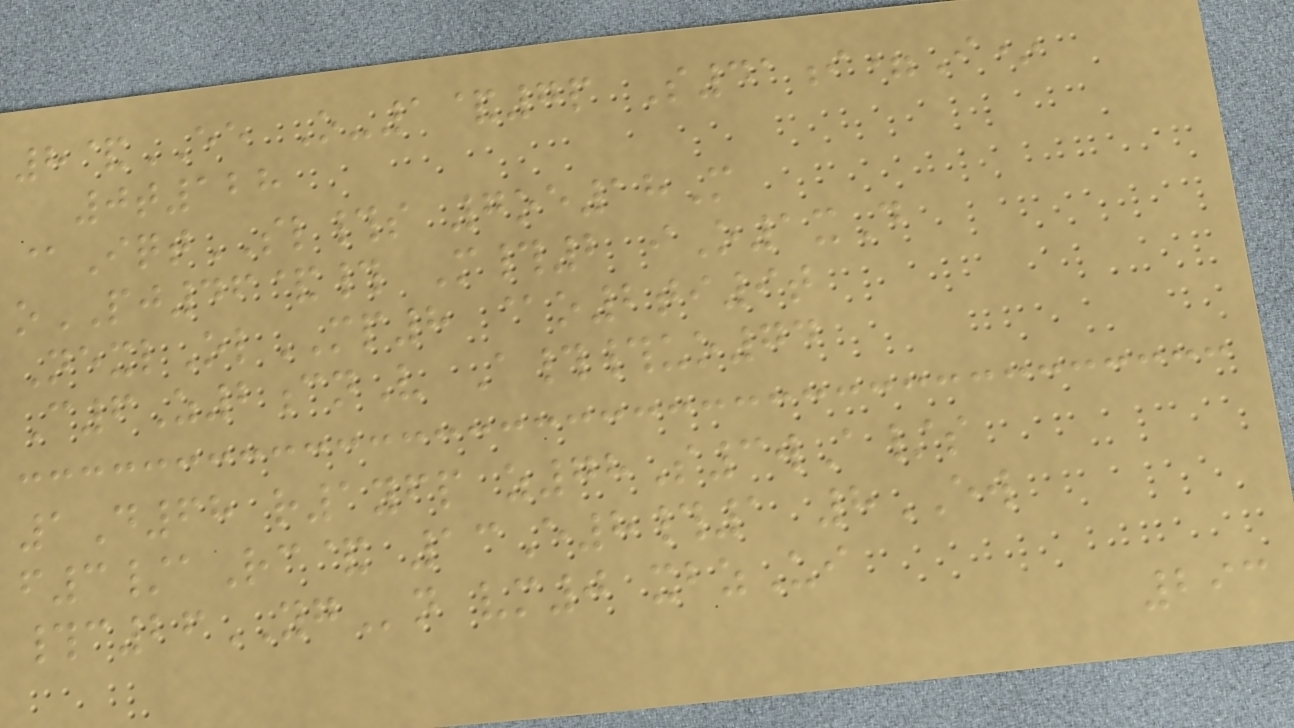8&EE O-1&7p S41i=I*
0t128
@IqtSL#s 7oe18M
oPJ46&# M#2 iO1xD
NexlOlMP8 @o2ti9t
C6Z2cnV A##uo74
1D68 r1yfp z78S3wA/s
f3/aRc& 13E8#1 8EW
#c26YGn vm0 xbzUi
293
